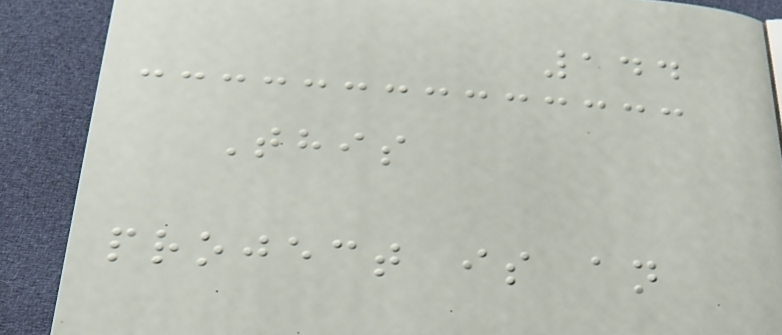144
This
project is an
